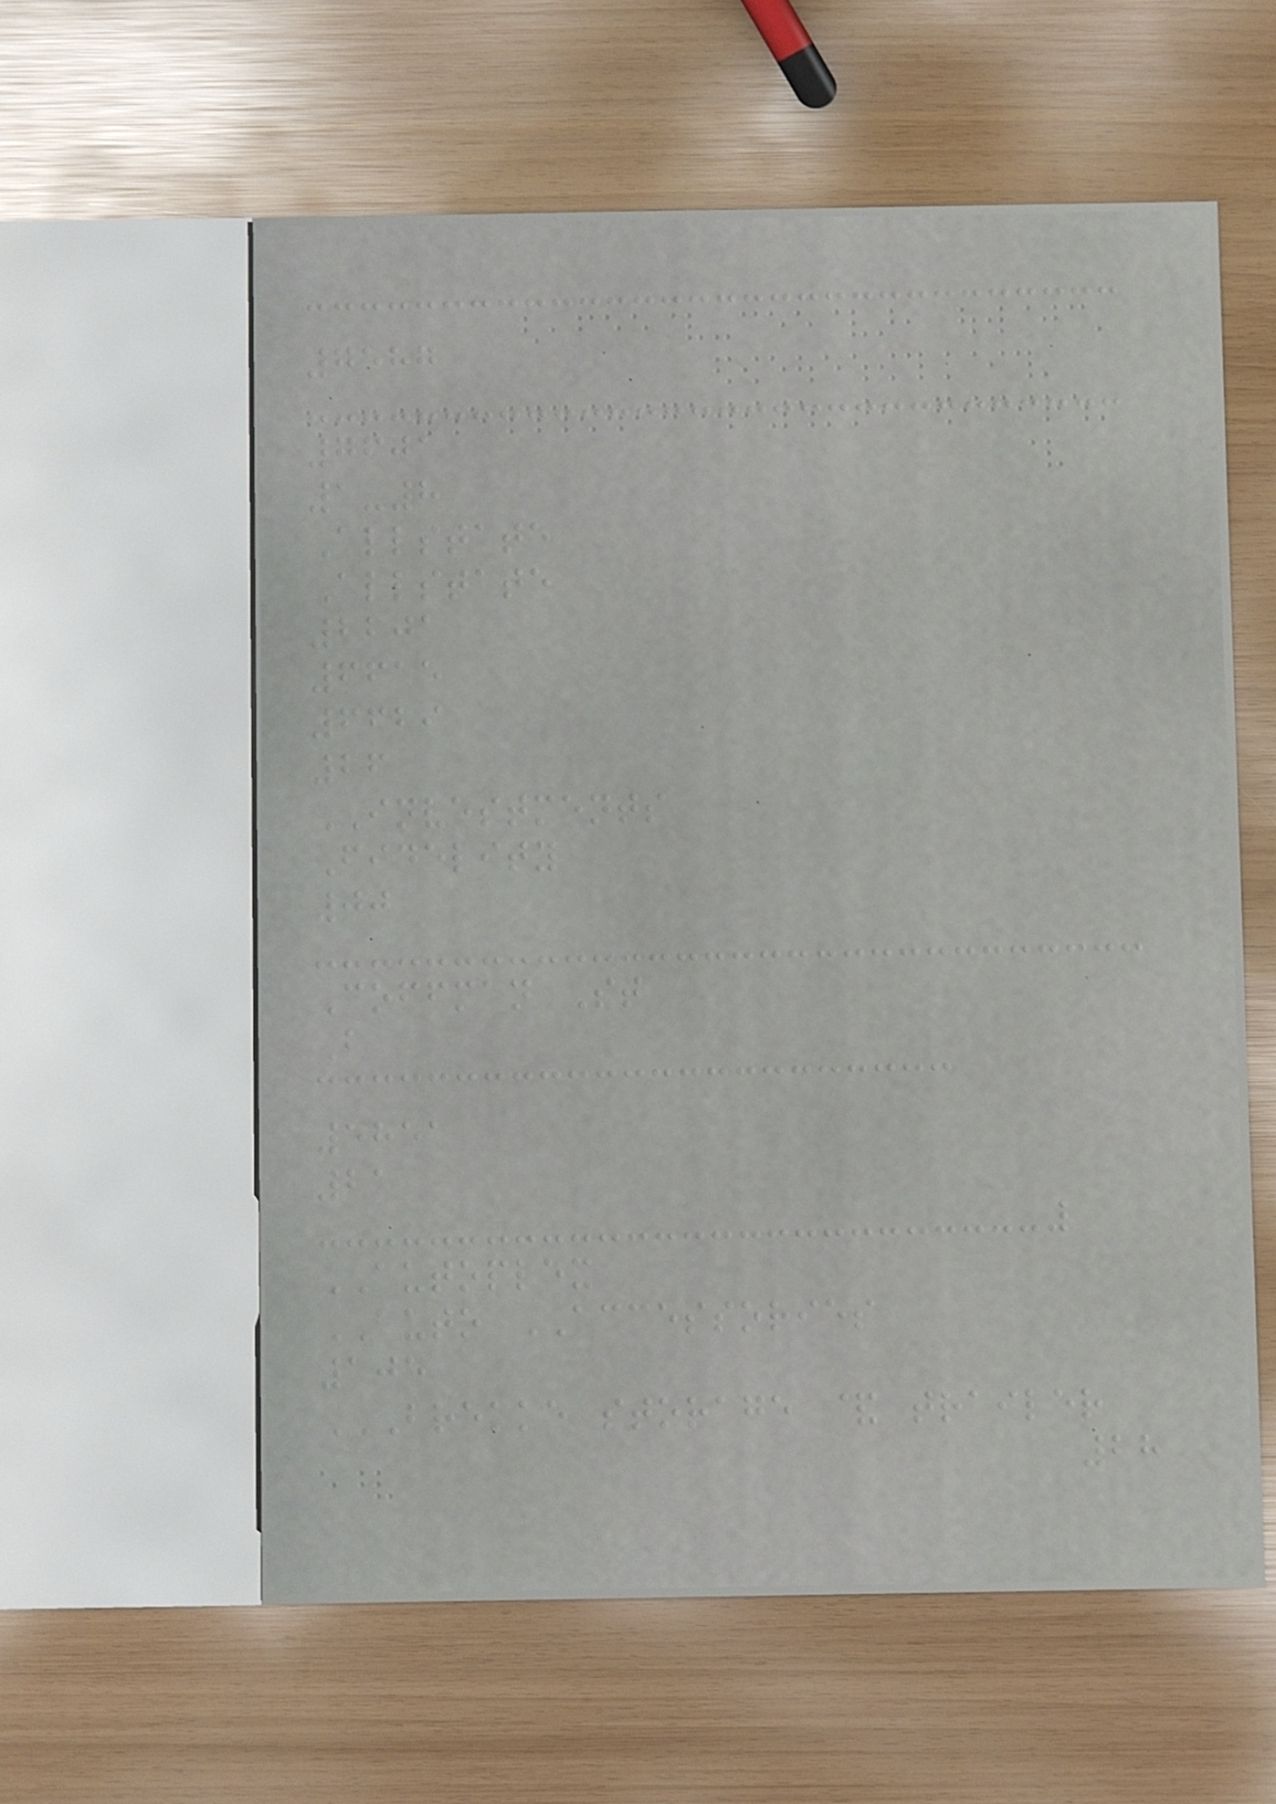7587
7601
1-8
Allstate
Allstate
2201
6615
6629
26
INVESTMENTS
Fidelity
00
Coffman St
B
5851
21
AUTOPLEX
AUTO ACCESSORIES
105
BREKKE STORAGE & TRAILER
28
